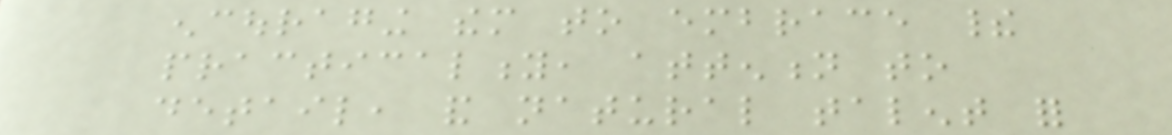encouraging them to embrace their
practicality, attention to
detail, and natural talent for
